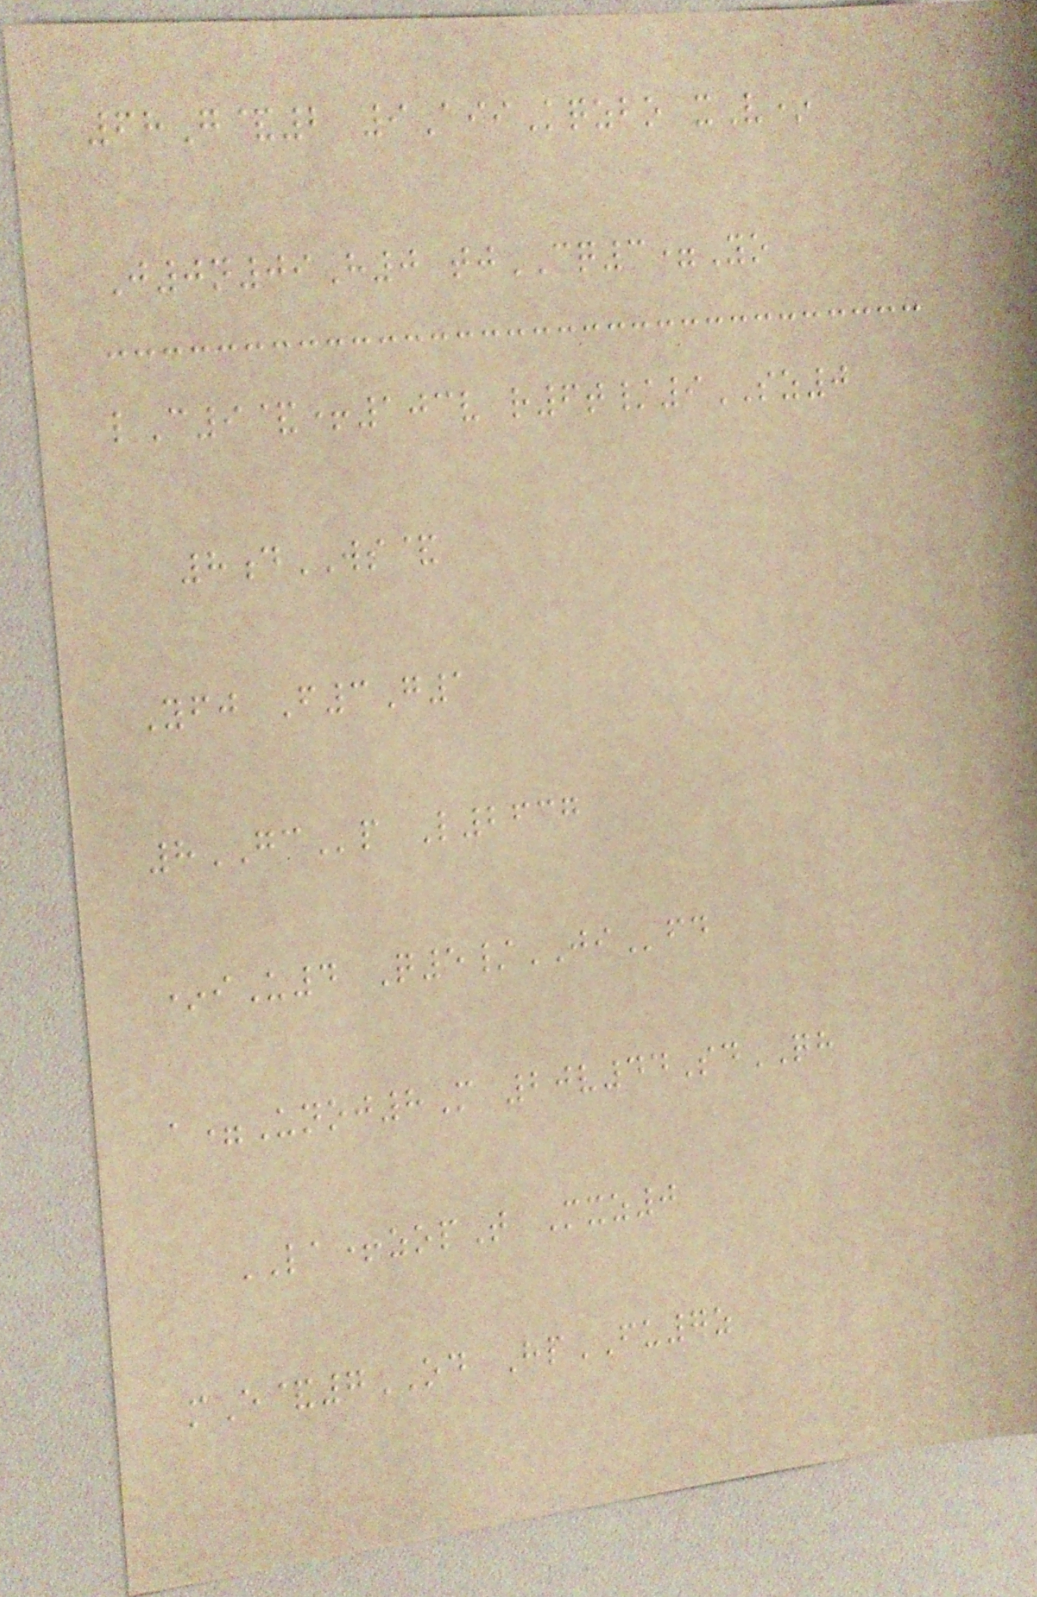68G&2 9AiiKqzbo xV*
J0n09H0 tjCQ3=Yo
lC9&+103v r6t/9SZ0
8dWS&
Yfj F3G1
8GCp L2637
*iU4 Q5/JIfd
a=Unoj8M 20v44SdQH
LA+zopT Mxz0
mE&7OD HpFU7z
